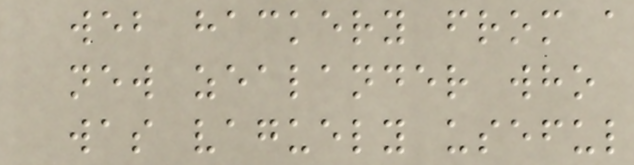web hackery from a
new zealander who
was vaguely useful
